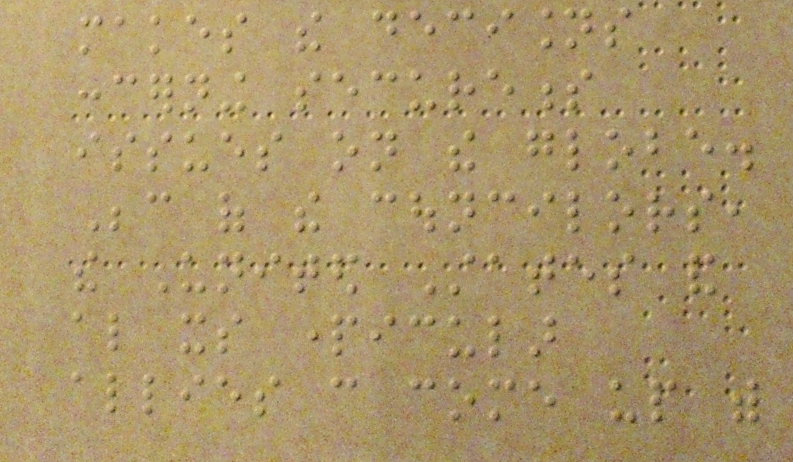makes the decisions
concerning secureness
issues on the globe.
Because of the councilors,
the United States and
also its particular
allies can come up with
